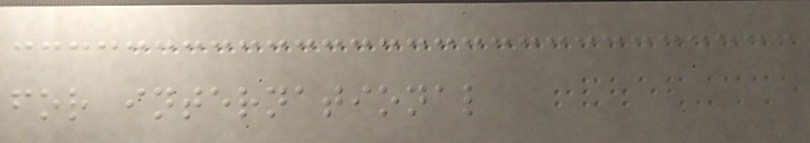for international
